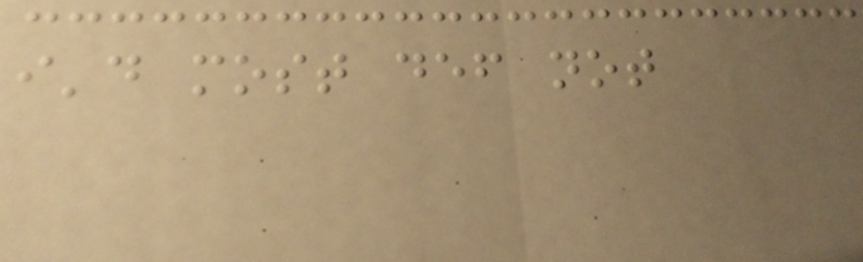i'd most def not
